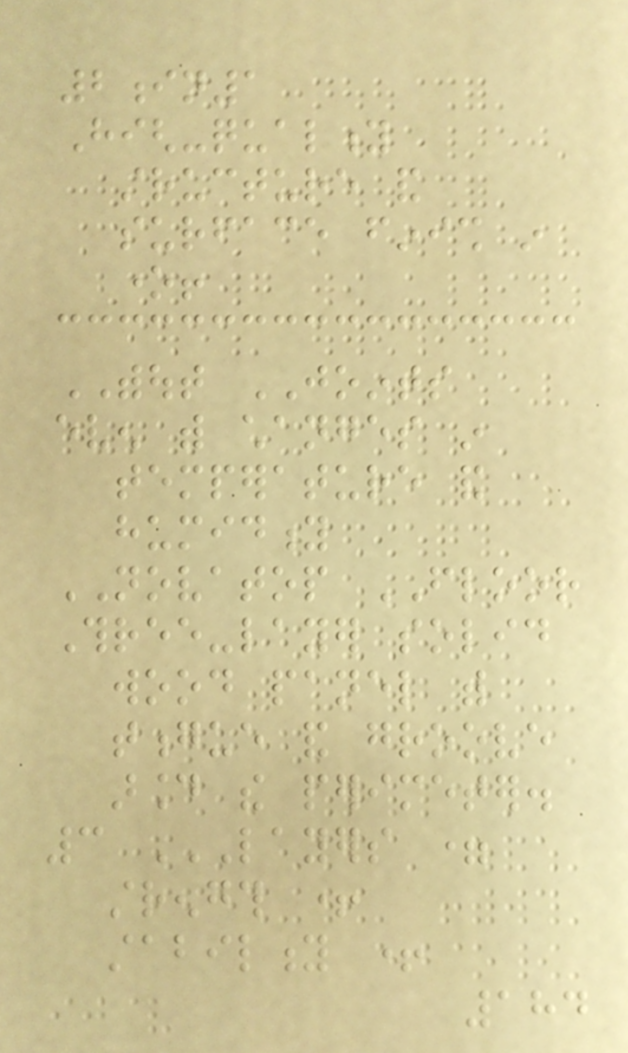2in1
High-quality
structure and
surface finish in
one!
WITHOUT JOINTS
even with changes in
temperature and
humidity
NOVATOP FLOOR
Three-layer solid
wood panel with
tongue and groove
around the perimeter.
3 LAYERS =
STRENGTH +
STABILITY +
184
